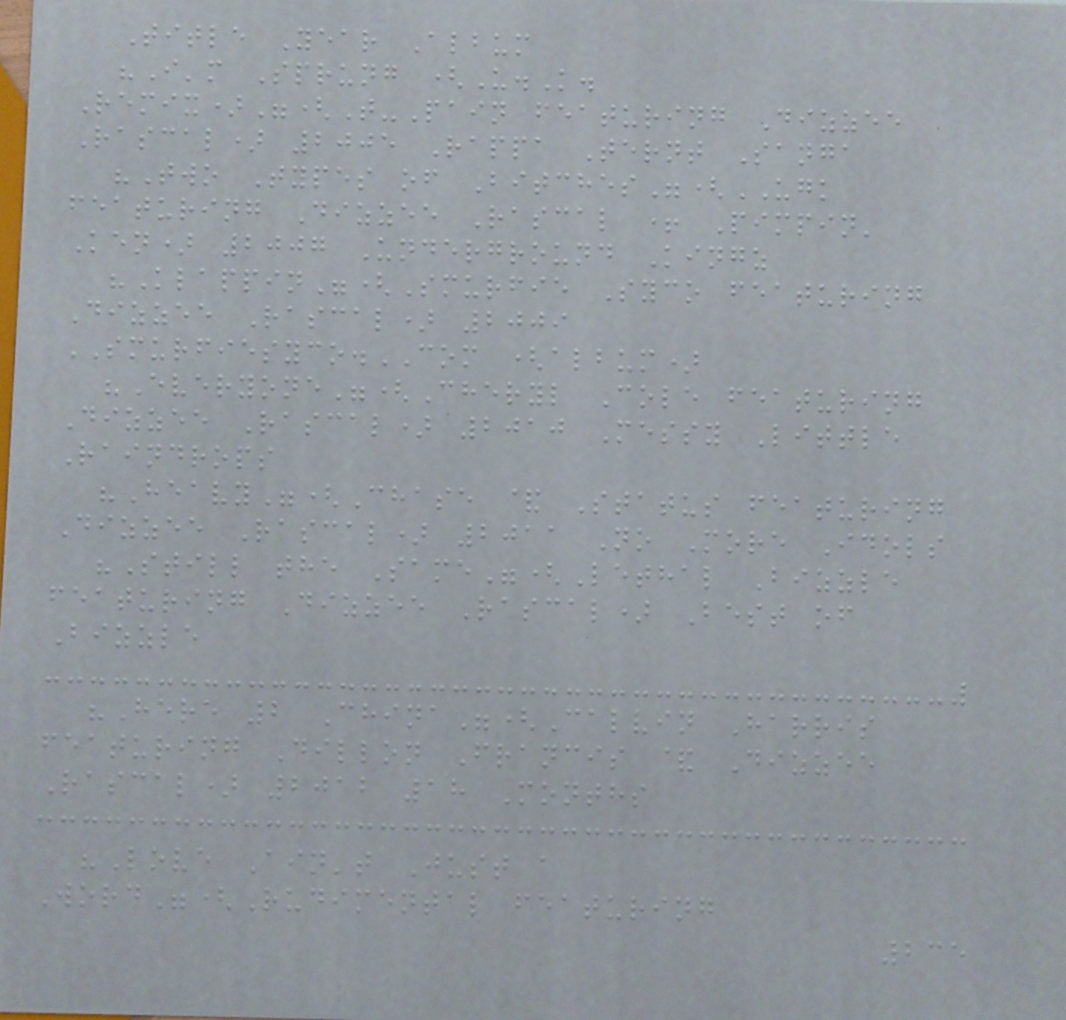Title Year Album
"I'm Sprung (U.K.
Remix)"(T-Pain featuring Dizzee
Rascal) 2005 Rappa Ternt Sanga
"Two Types of Bitches"(UGK
featuring Dizzee Rascal + Pimpin'
Ken) 2007 Underground Kingz
"Klappin"(Smurfie Syco featuring
Dizzee Rascal) 2009
SMURFIESYCO.COM (album)
"Everyone"(Cheryl Cole featuring
Dizzee Rascal) 2010 Messy Little
Raindrops
"Heavy"(Chase & Status featuring
Dizzee Rascal) 2011 No More Idols
"Still the Same"(Lethal Bizzle
featuring Dizzee Rascal) Best of
Bizzle
"Here 2 China"(Calvin Harris
featuring Dillon Francis & Dizzee
Rascal) 2012 18 Months
"Love Ain't Just a
Word"(Rudimental featuring
235
